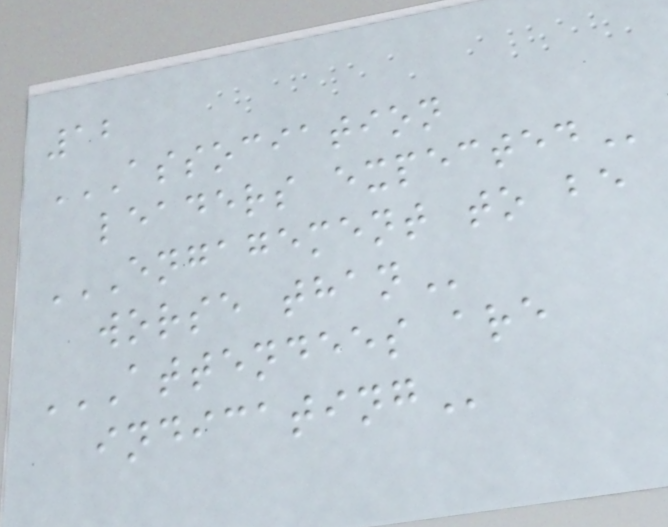12
ASSOCIATION
LEADERS EXPECTED
ENGAGEMENT TO BE
WORSE THAN
ATTENDEES ARE
INDICATING
